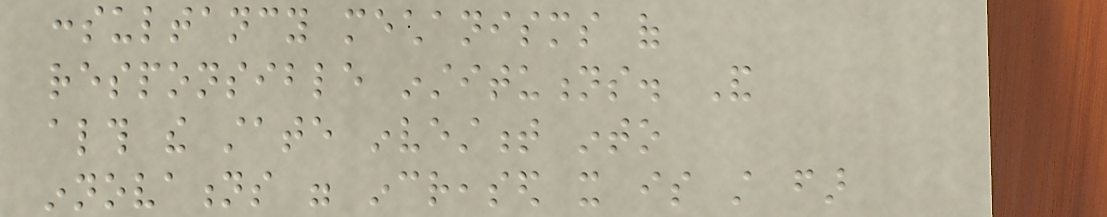consultancy mechanisms of
responsible institutions. And
although the state investment into
innovations were increased it is still far
